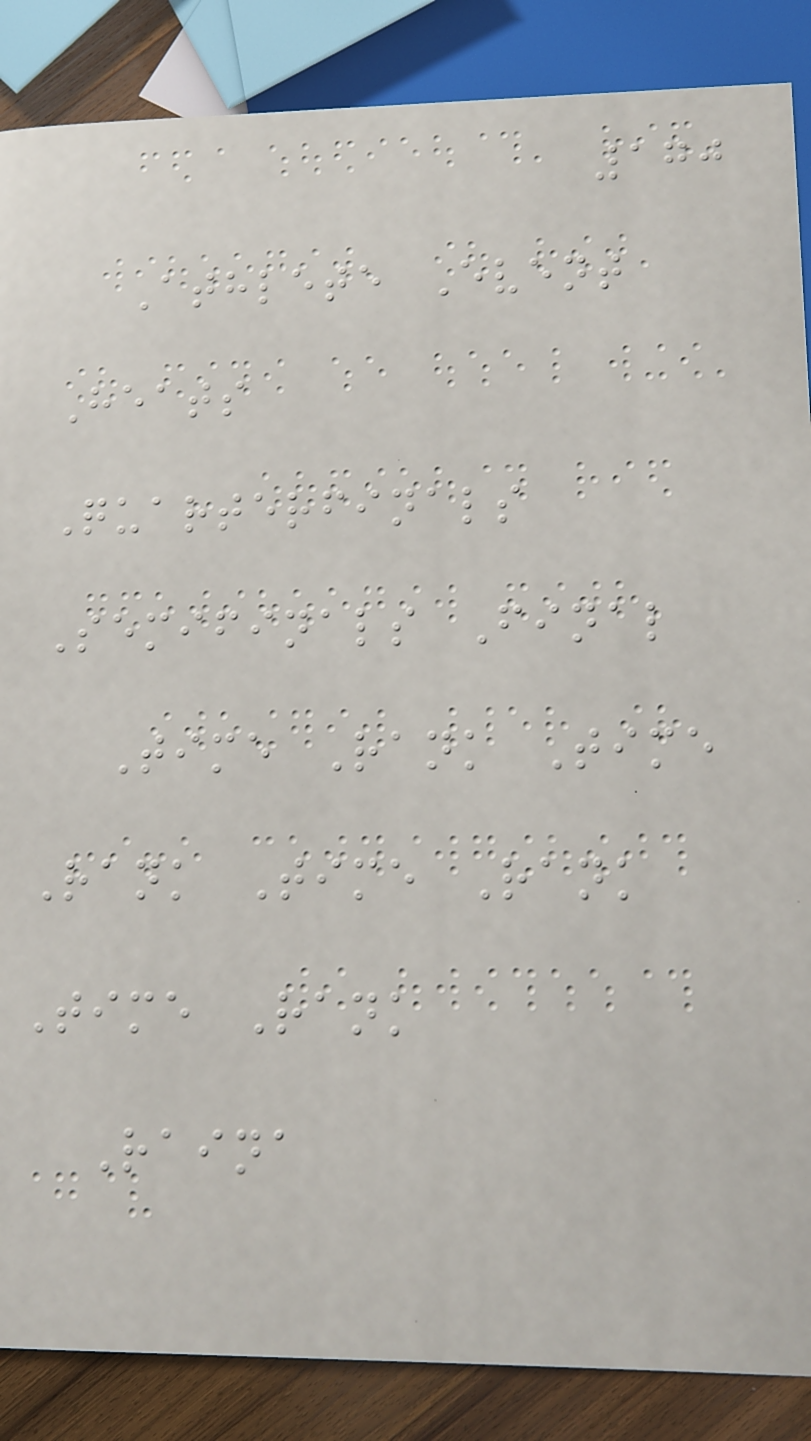170
Athlete Event
Heats
Quarterfinals
Semifinals Final
Time Rank Time
Rank Time Rank
Time Rank
Raina
